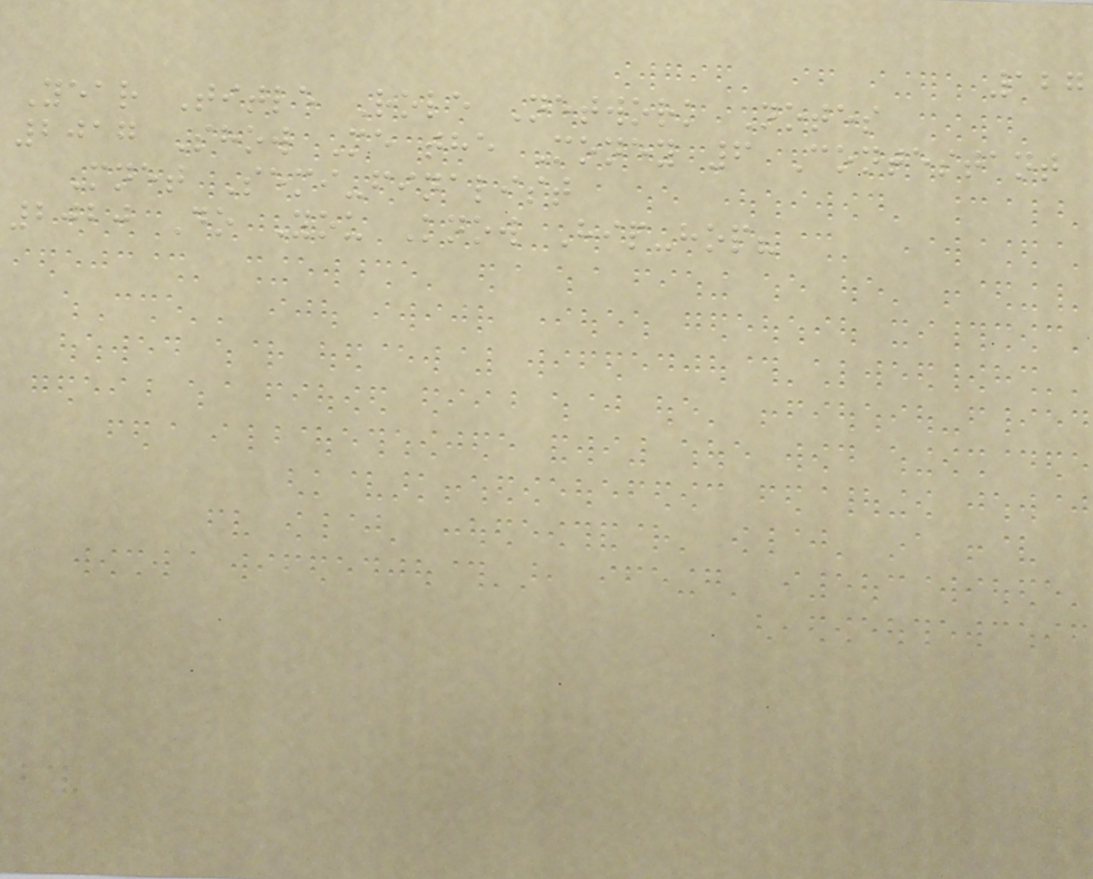127
Year Title Role Network Notes
2017 Show Me the Money 6 Contestant
Mnet Semi-finalist
2020 Do You Know Hip-hop?
